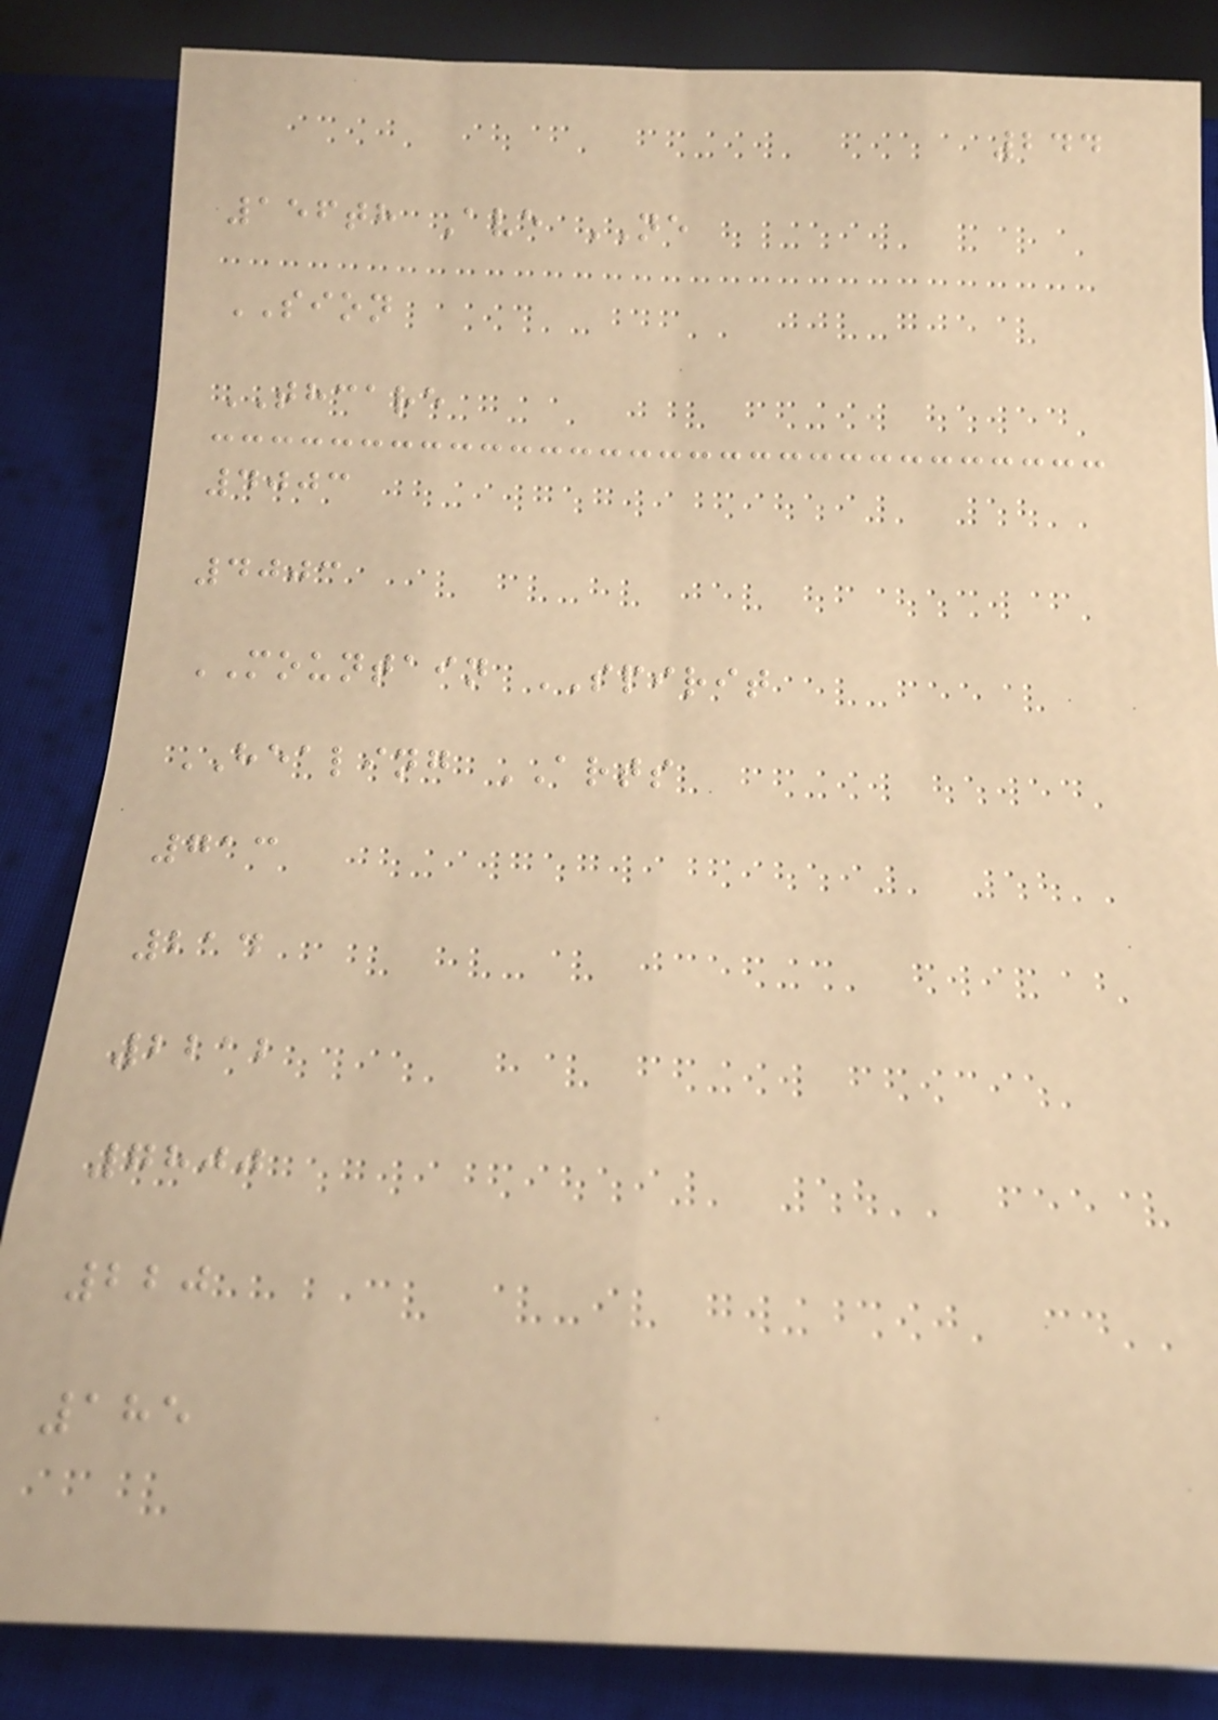244
156th Ave NE
SION
THCARE
4003
4003
MOUNTAIN SPIRIT
HEALING ARTS
713
214
2212
7800
220
185
